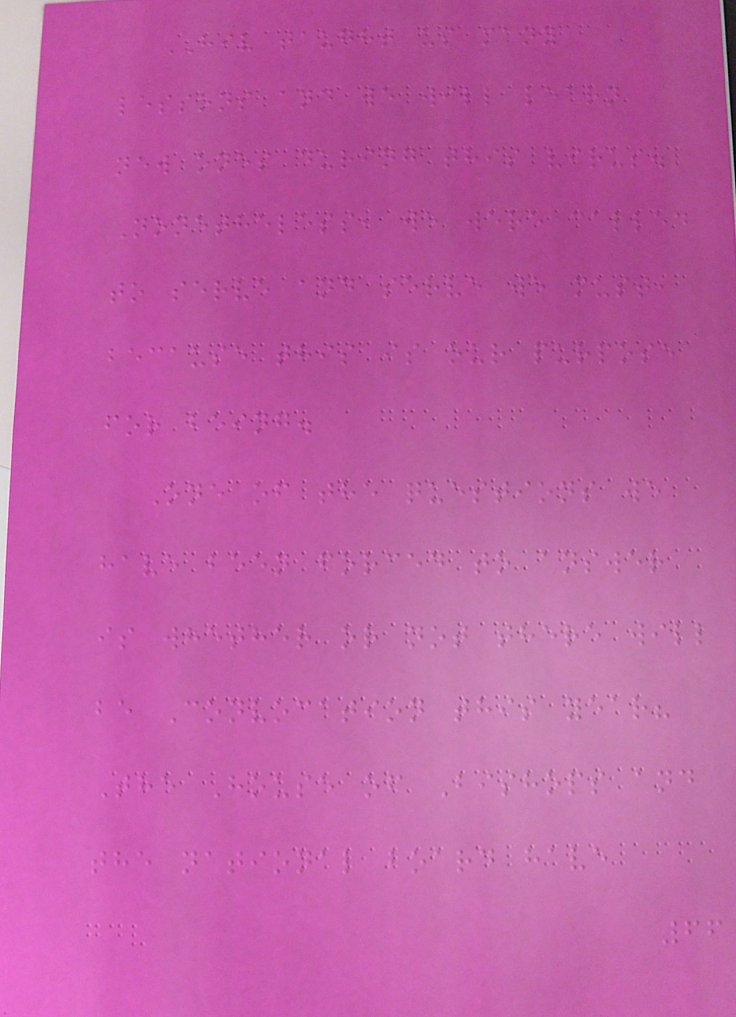HIV taught us many
lessons and we will learn
new ones during this virus.
Nonetheless, we were called
to serve and serve we must,
because this is our purpose
for being.
One of the questions we
have been forced to answer
is whether or not there will
be Convocation this year?
The House of Bishops and
the national board have
66
